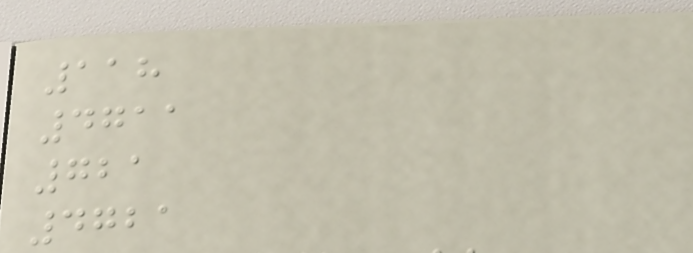118
4711
721
4721
